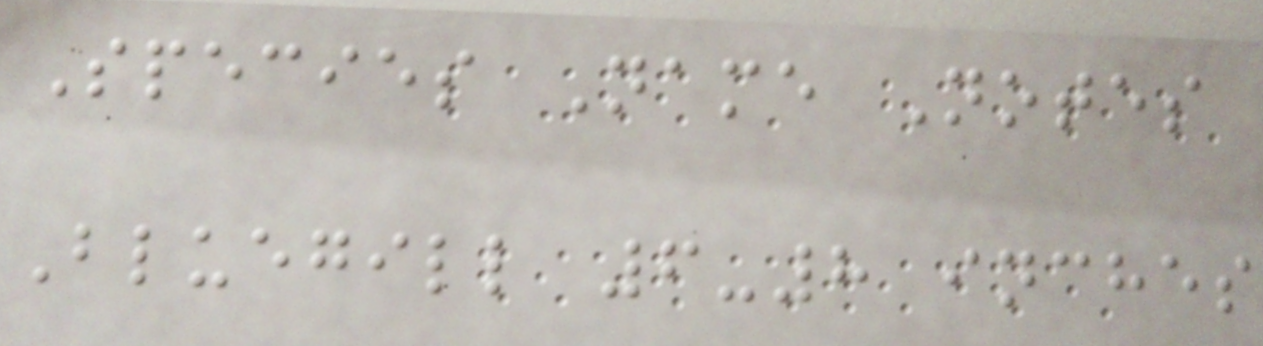Species Name Notes
Bluegill 6-8 inches
